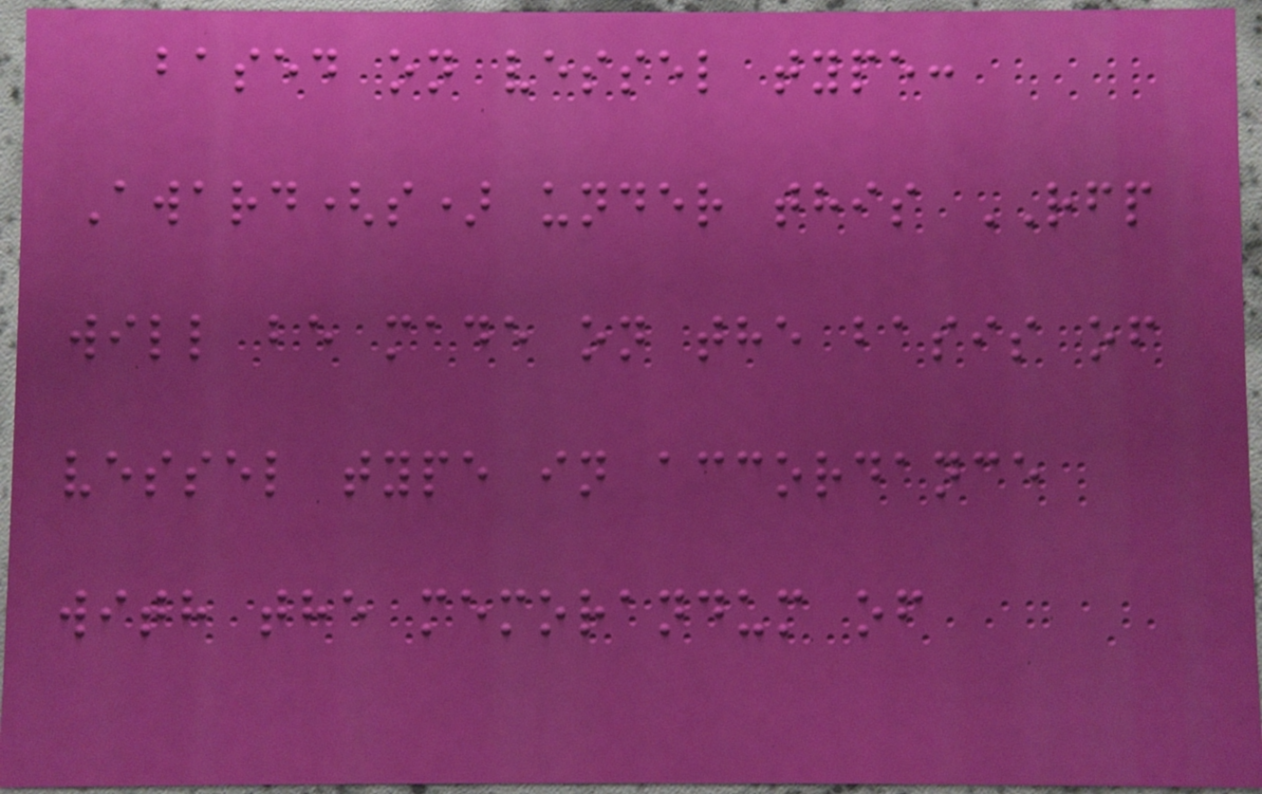based on vessel type:
Award(s) under this RFP
will be made on the basis of
vessel type in accordance
with the memorandum of
